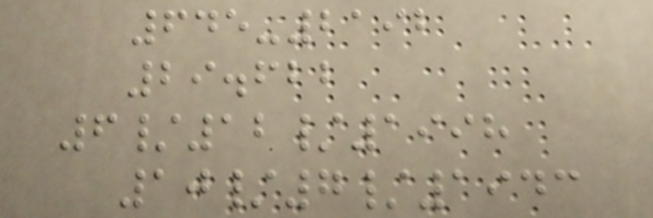645-2192
29.622
6/12/1998
10/7/1943
